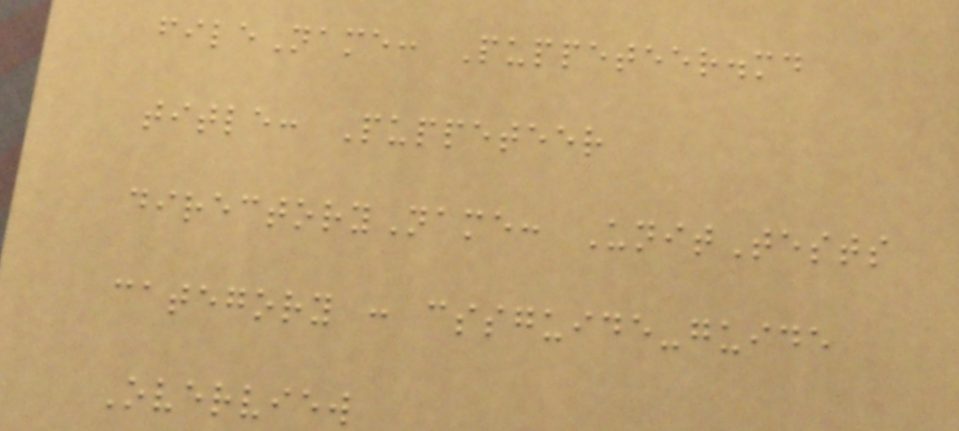fileName: Puppeteer.md
title: Puppeteer
directoryName: UnitTests
category : cssguide-guide
Overview
